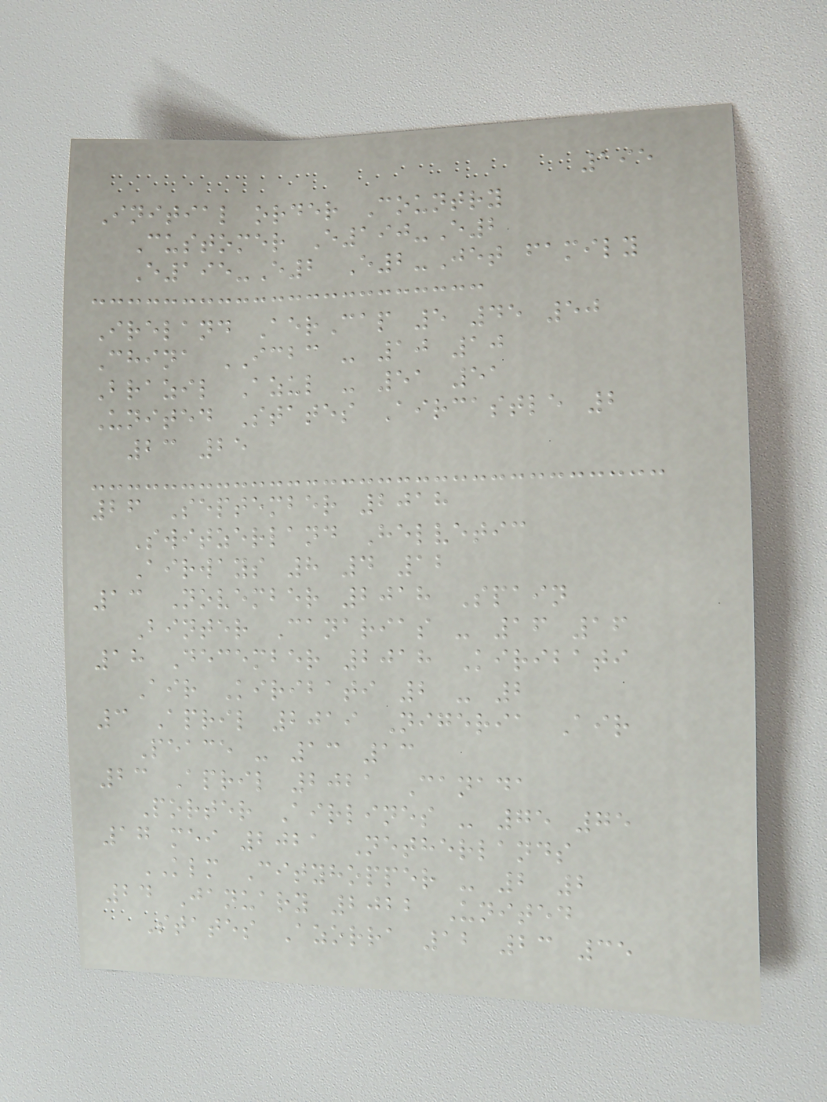195
Initial order Country
Customer E190-E2
E195-E2 E2-Jet family
Ireland AerCap 5 45 50
China ICBC - 10 10
Brazil Azul - 51 51
United States Aircastle 2
23 25
26 September 2018
Switzerland Helvetic
Airways 8 4 12
13 November 2018 Spain
Binter Canarias - 16 16
18 December 2018 Kiribati
Air Kiribati 2 - 2
3 April 2019 Nigeria Air
Peace - 13 13
23 April 2021 Canada
Porter Airlines - 75 75
17 mei 2021 Netherlands
KLM Cityhopper - 2 2
24 January 2022 United
States Azorra 12 23 35
